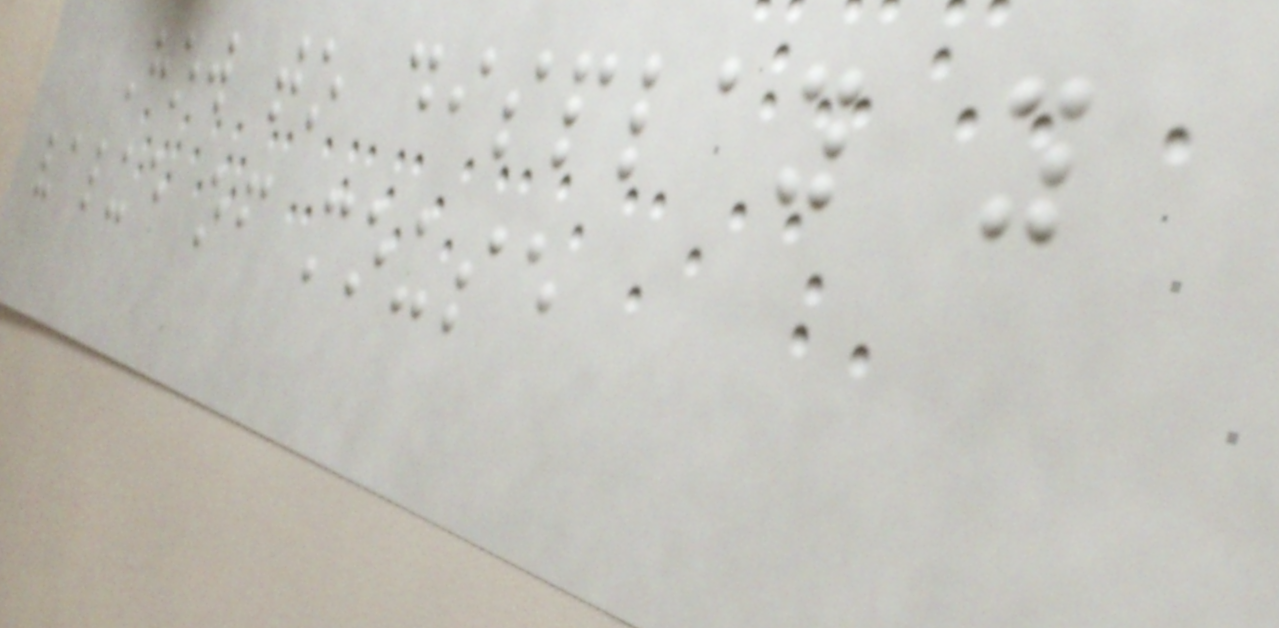How to display y
value of mouse
